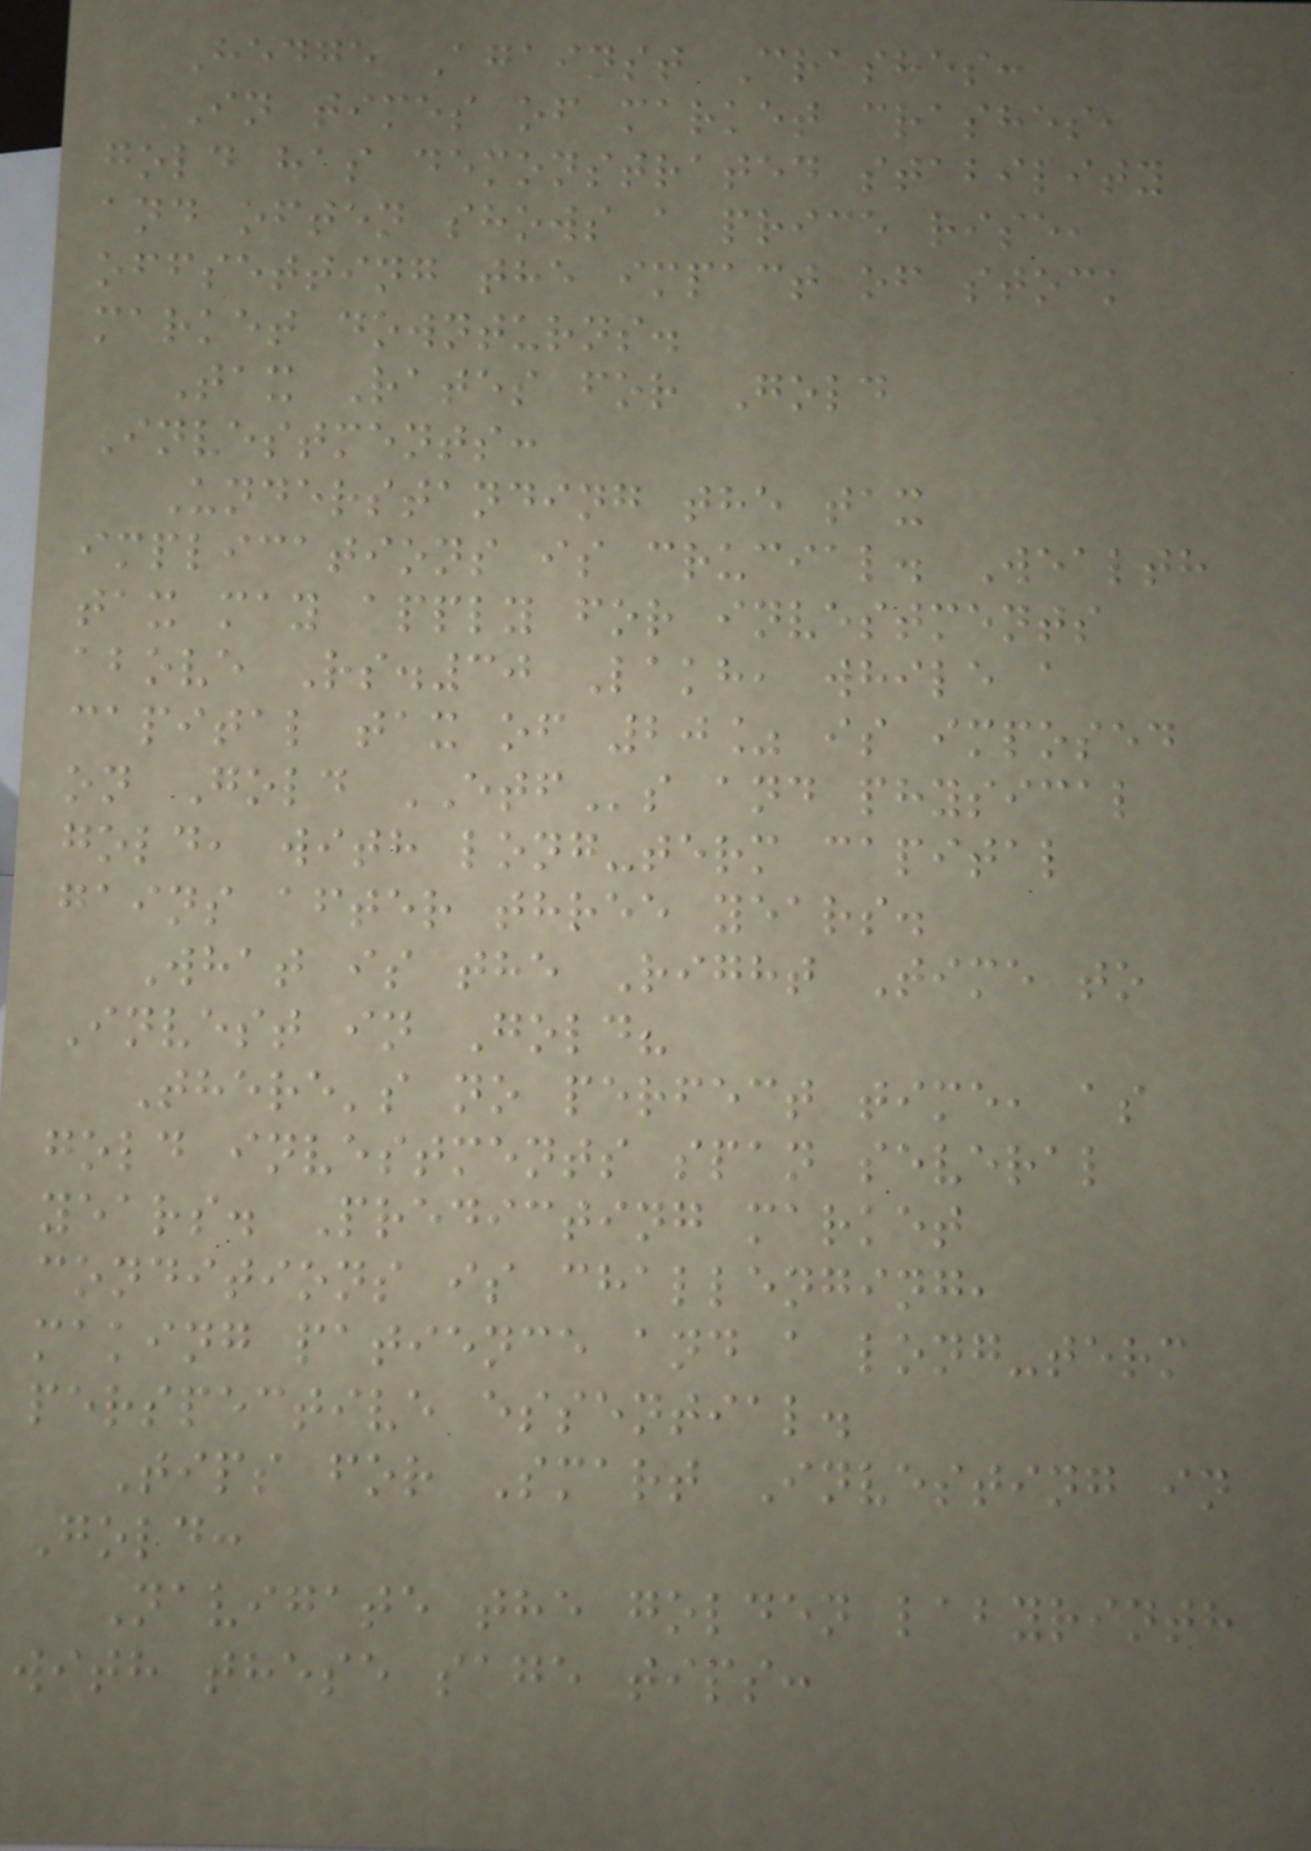Hedge Against Crashes:
In times of market crashes,
gold has demonstrated stability
and often shows a price rise,
offsetting the impact of stock
market downturns.
Tax Rates for Gold
Investments:
Understanding the tax
implications is crucial. Wealth
tax may apply for investments
above Rs.30 Lakh, while a
capital tax of 20% is imposed
on Gold ETFs and physical
gold, with long-term capital
gains after three years.
What is the Right Time to
Invest in Gold?
There's no perfect time, as
gold investments span several
years. Predicting market
conditions is challenging,
making patience and a long-term
perspective essential.
Tips for Smart Investing in
Gold:
Navigate the golden labyrinth
with these sage tips:
